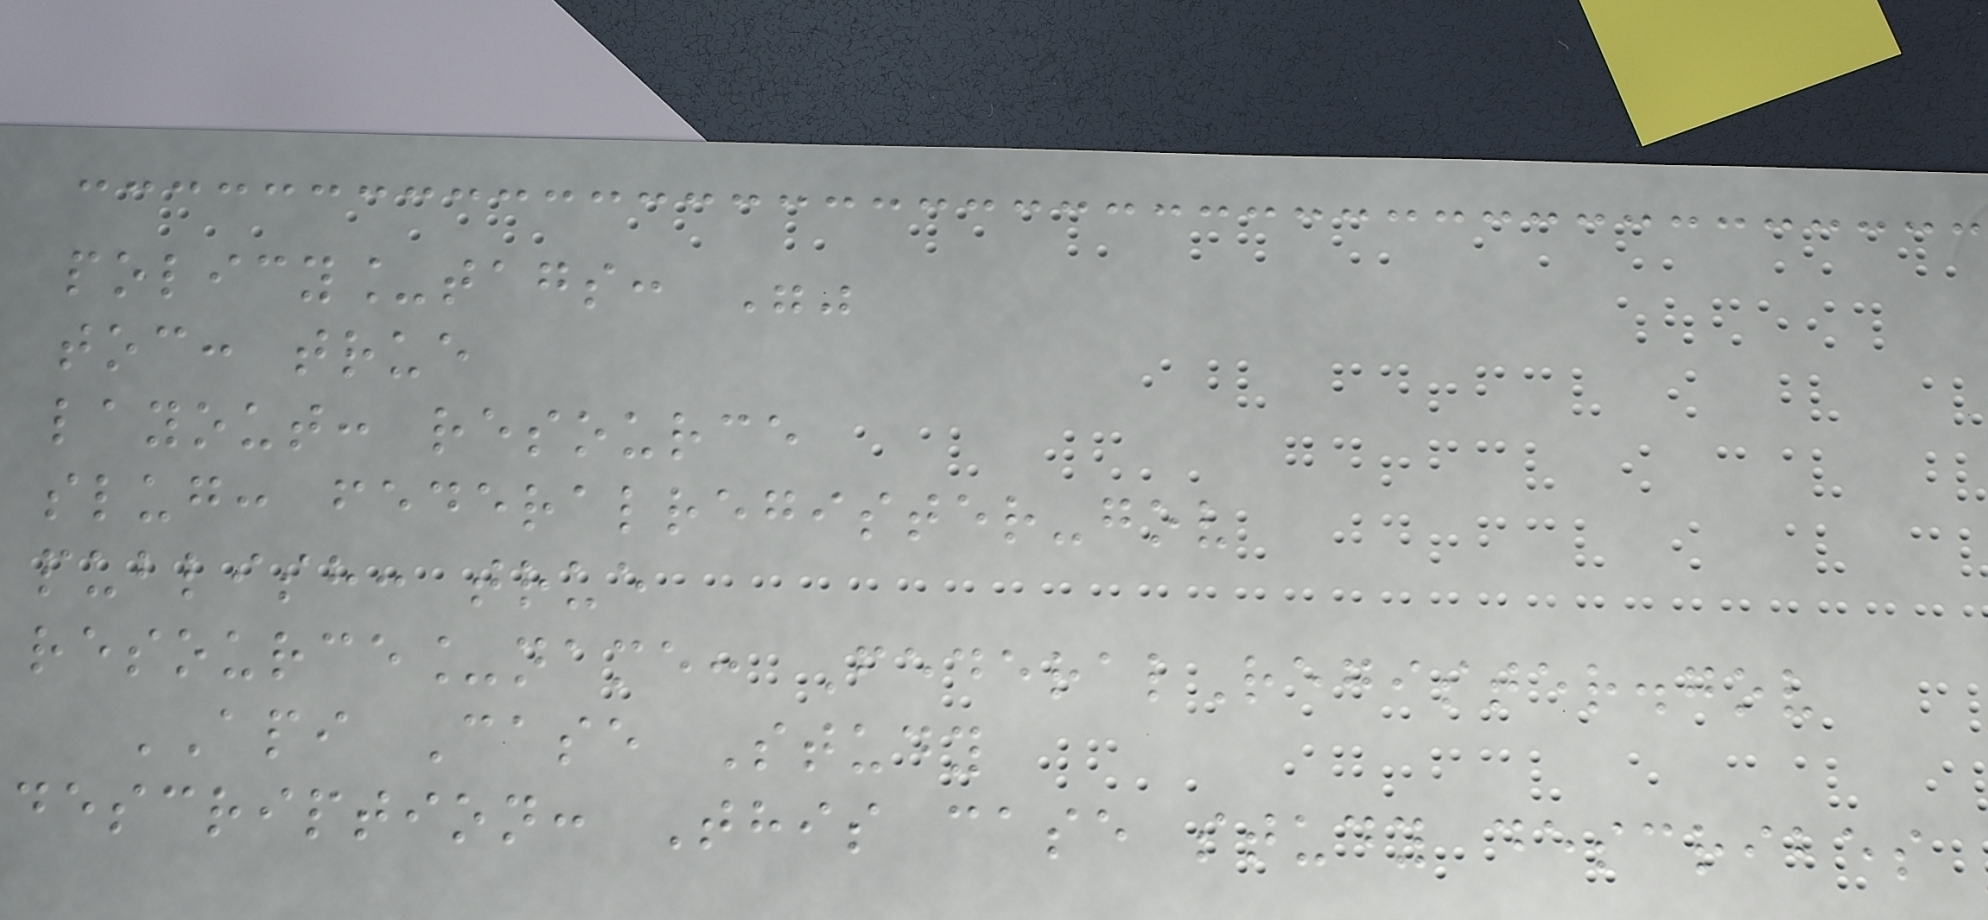policy_tags: ""
toc: true
layout: resource
slug: federalregister-gov
publish: true
resource_name: FederalRegister.gov
API Case Study
description: This case study describes
